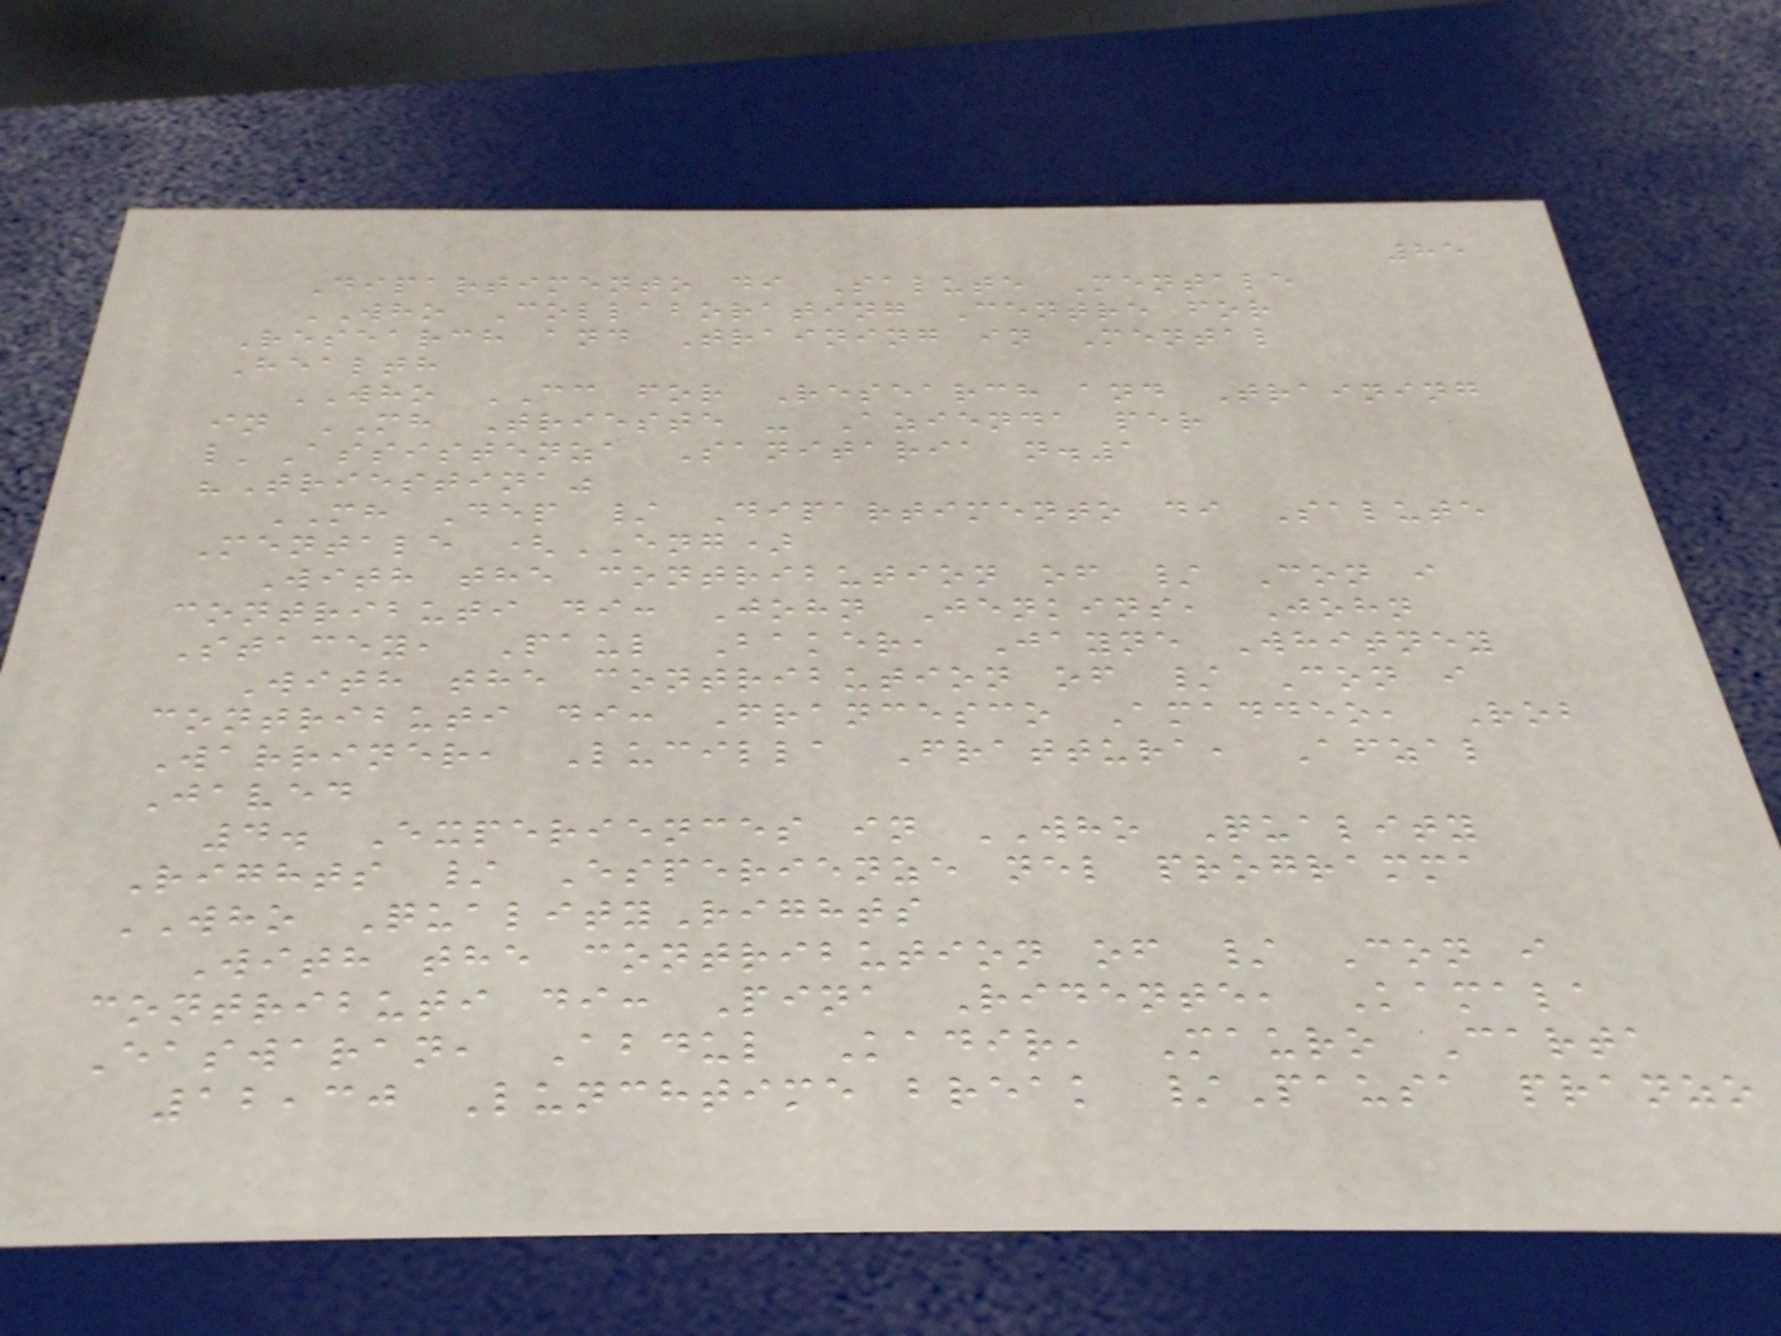85
Dipartimento di Salute Mentale
WHO Collaborating Centre for
Research and Training in Mental
Health
WHO CC for Research and Training
in MH Trieste - Azienda per
l'Assistenza Sanitaria n.1
"Triestina"
MH Dep / Dipartimento di Salute
Mentale (ENG)
With the contribution of / Con i
contributi di: John Jenkins, John
Stacey, Paul Baker, Jayne Whitney
With the contribution of / Con i
contributi di: Francesco Amaddeo, Rob
Warriner, Lucilla Frattura, Afzal
Javed
4. Experiences in WHO Quality
Rights / Esperienze nel programma
WHO QualityRights
With the contribution of / Con i
contributi di: Pina Ridente, Kamala
Easwaran, Abdul Kadir, Mauro Carta
12,30 Lunchtime break /Pausa pranzo
